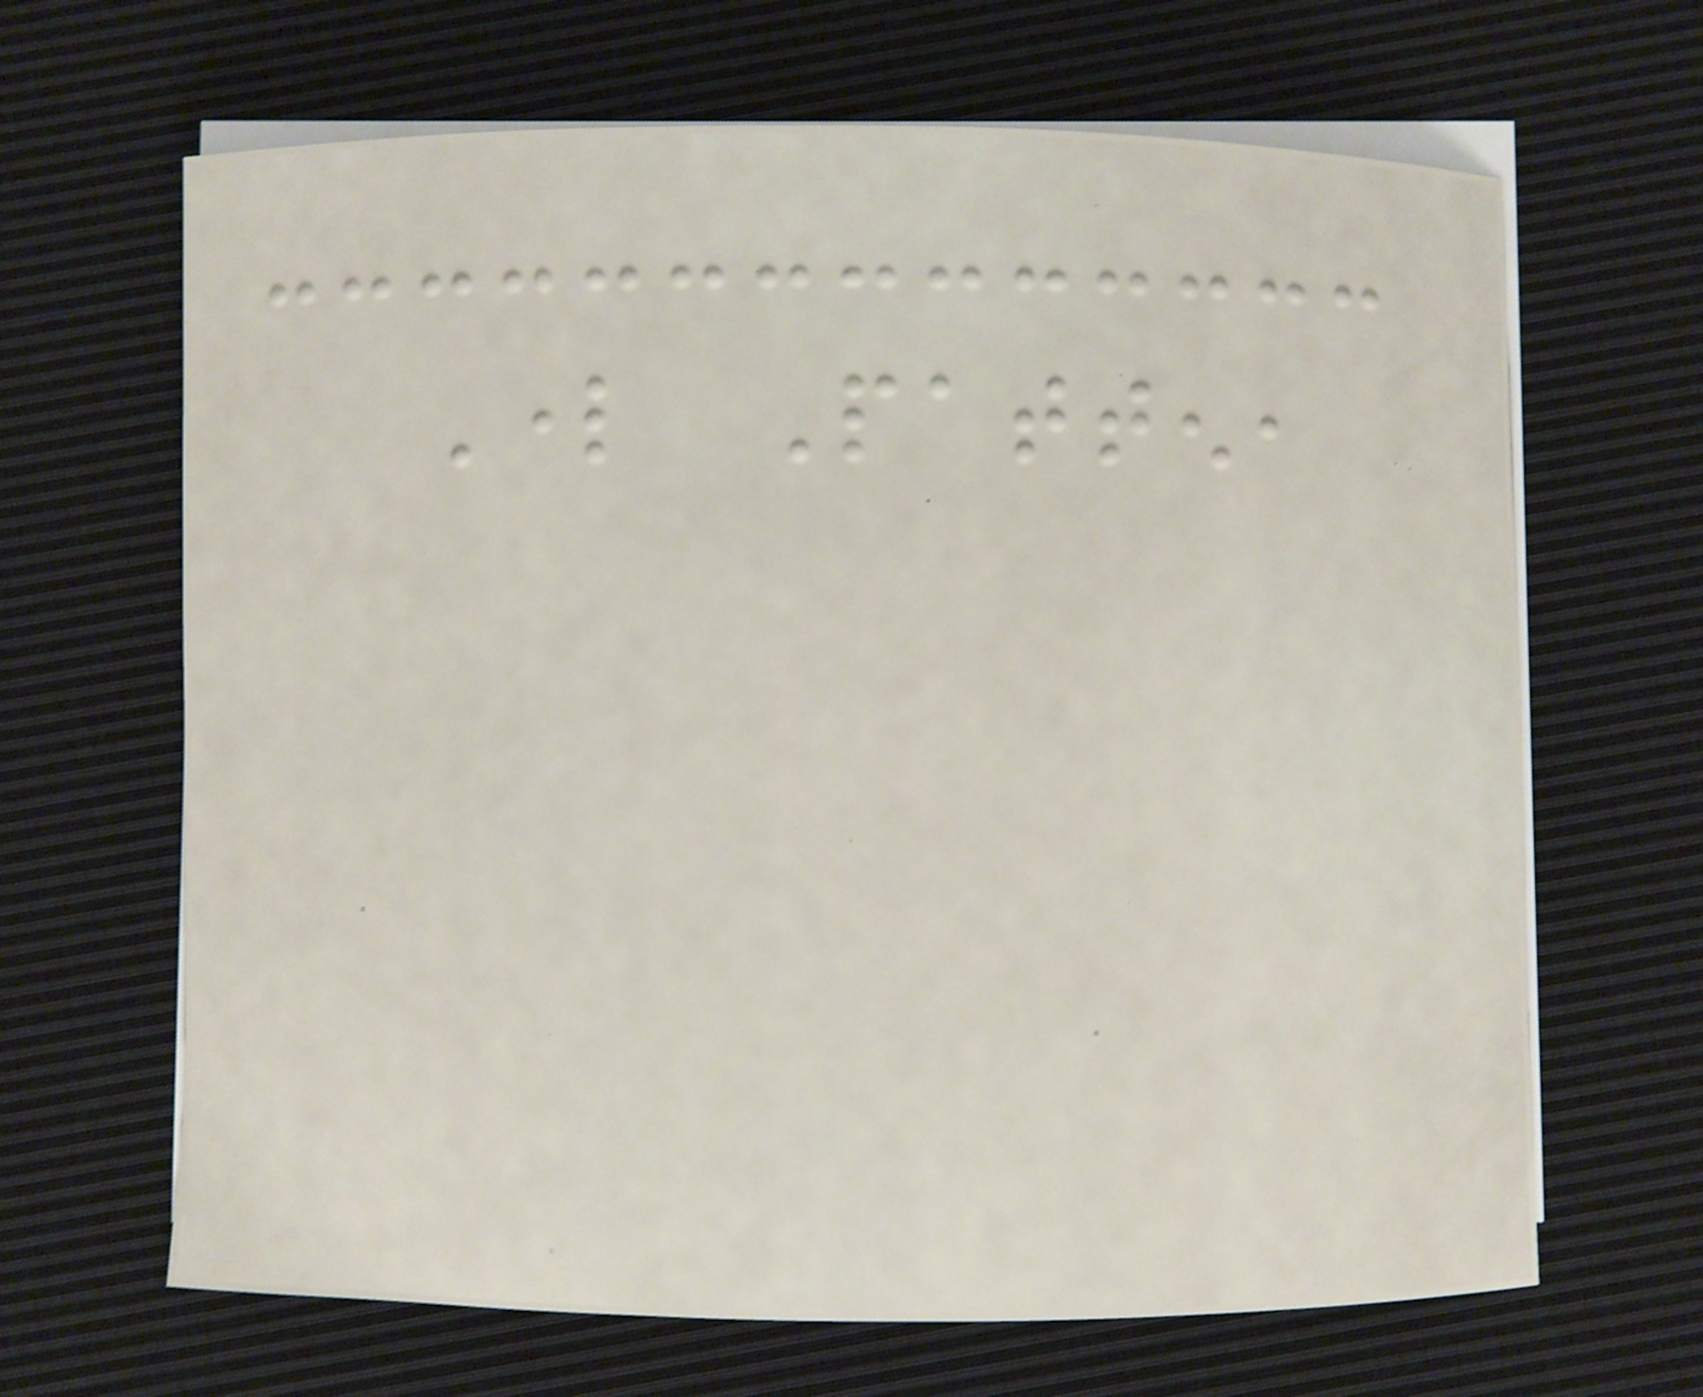Lord Patten,
